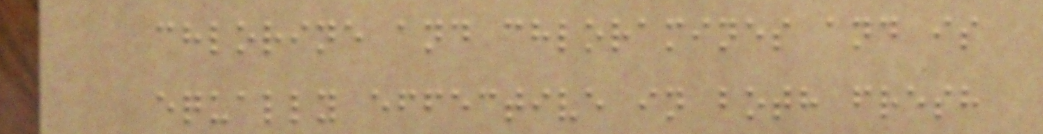chlorine and chloramines and is
equally effective in both fresh
